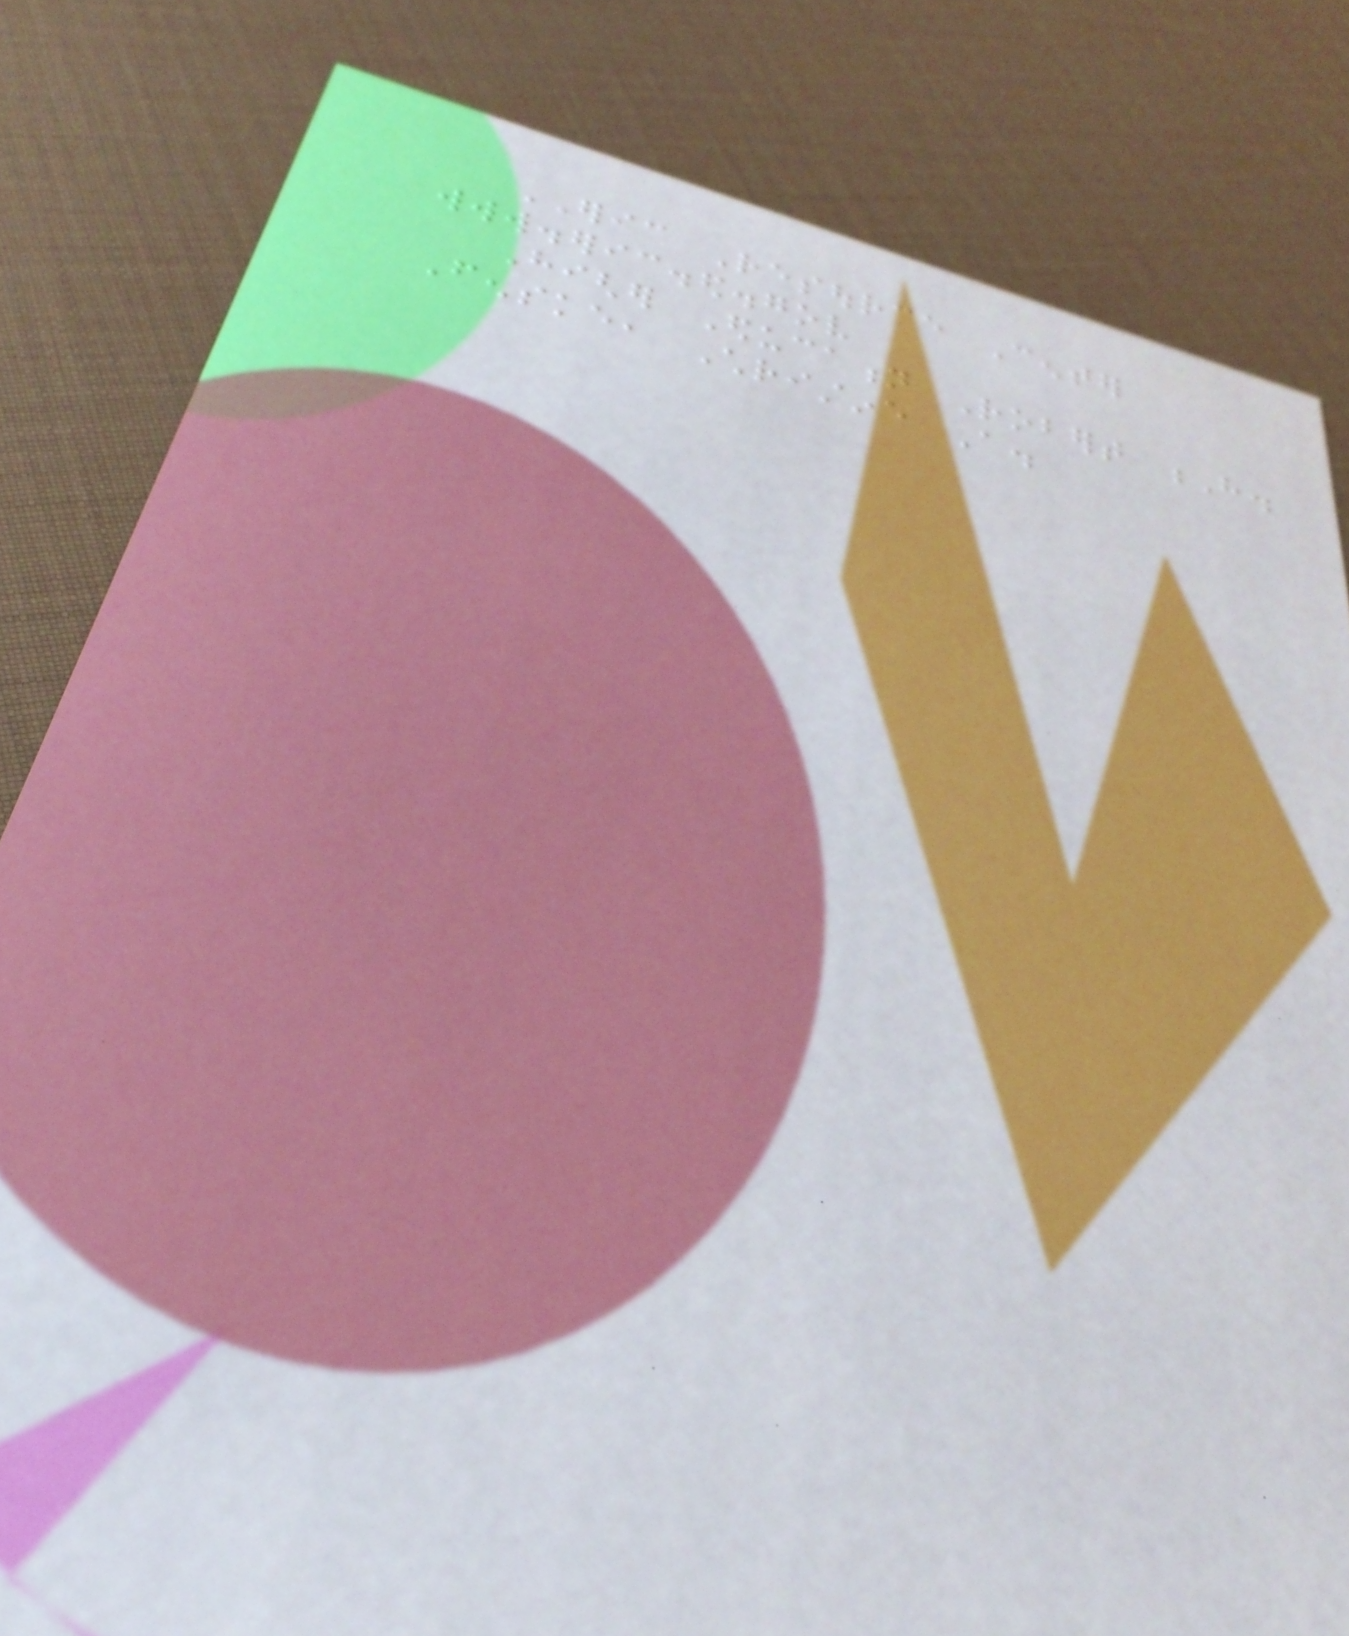ERIC Resource Center
www.eric.ed.gov
Higher Education Robert H.
Fenske, Christine A.
